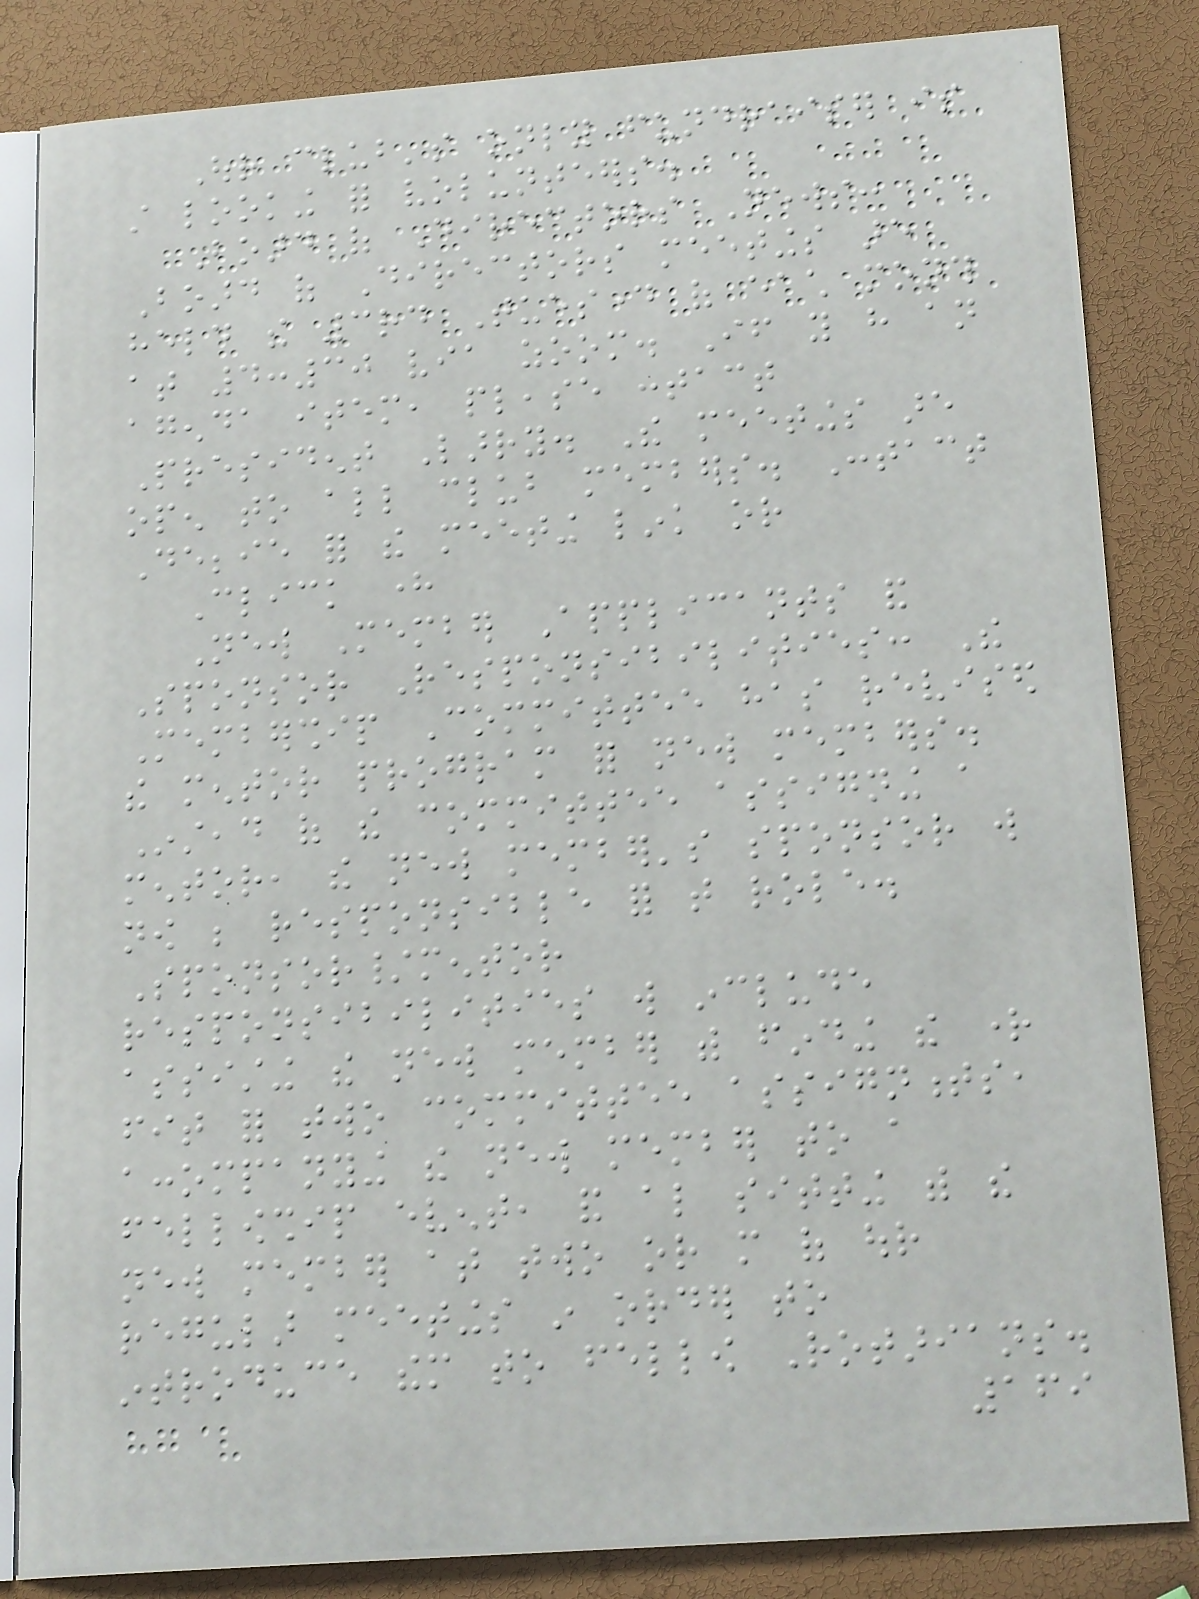Our club's only fundraiser is
still looking for volunteers.
Board of Directors News:
Board of Directors meetings are
held the 3rd Tuesday of each month
at 4:30 via zoom. If you have an
agenda item, please contact
President Larry. The meetings are
open to all club members. Contact
Debbie for the meeting link or
Click here
New Member Applicants and
Sponsor Responsibilities: The
Membership Committee has revised
the mentor program for new members.
Instead of the committee assigning a
mentor, the new member's sponsor will
now be responsible for that role.
Sponsor/mentor
responsibilities will include
assisting the new member with finding the right
fit for two committee assignments,
accompanying the new member to a
fellowship event, and also sitting with the
new member at two or more of our
regular meetings in order to
introduce them to fellow Rotarians.
169
